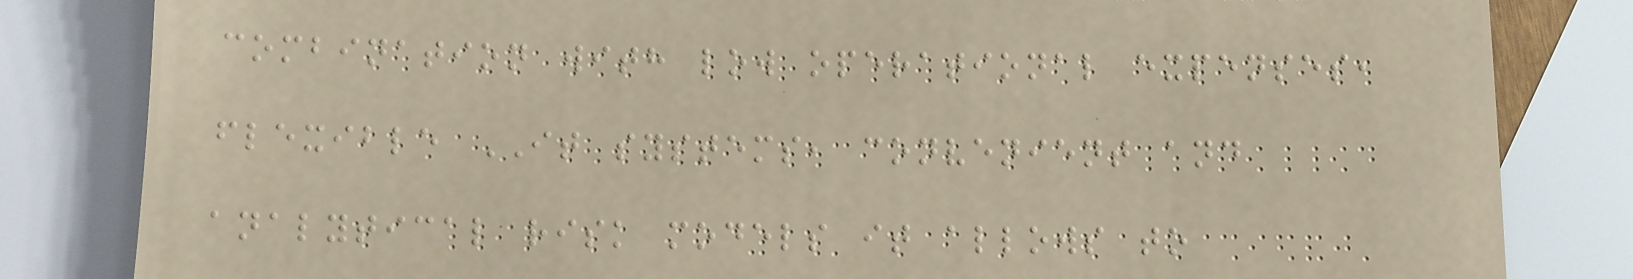combination with low operational expenses,
flexible IT systems, convenient and
analytical risk models it allows to
